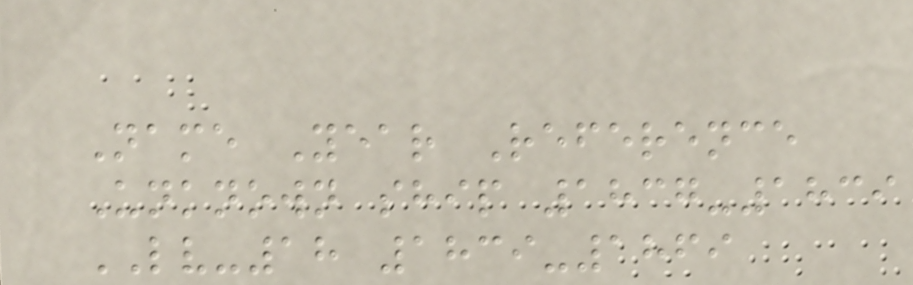Name Year Reference
Unknown ship 1837-1839
LV-18 1839-1869
